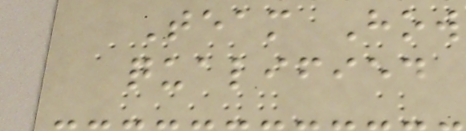Team How
qualified
